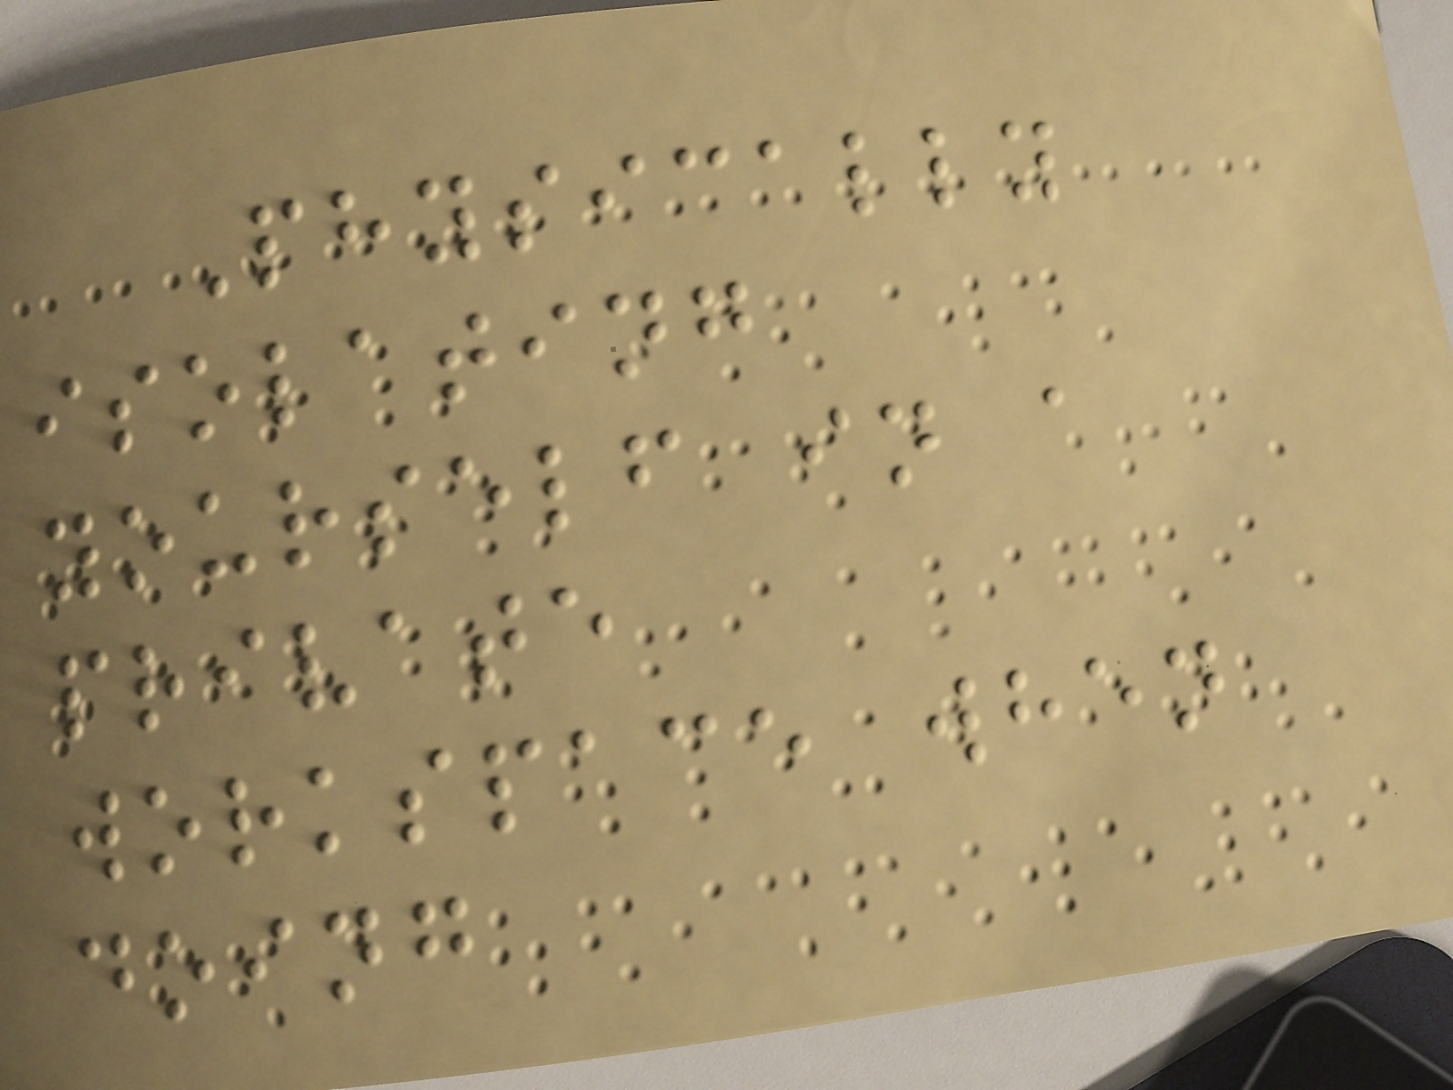Physically
isolating
yourself in a
private
workspace when
doing
